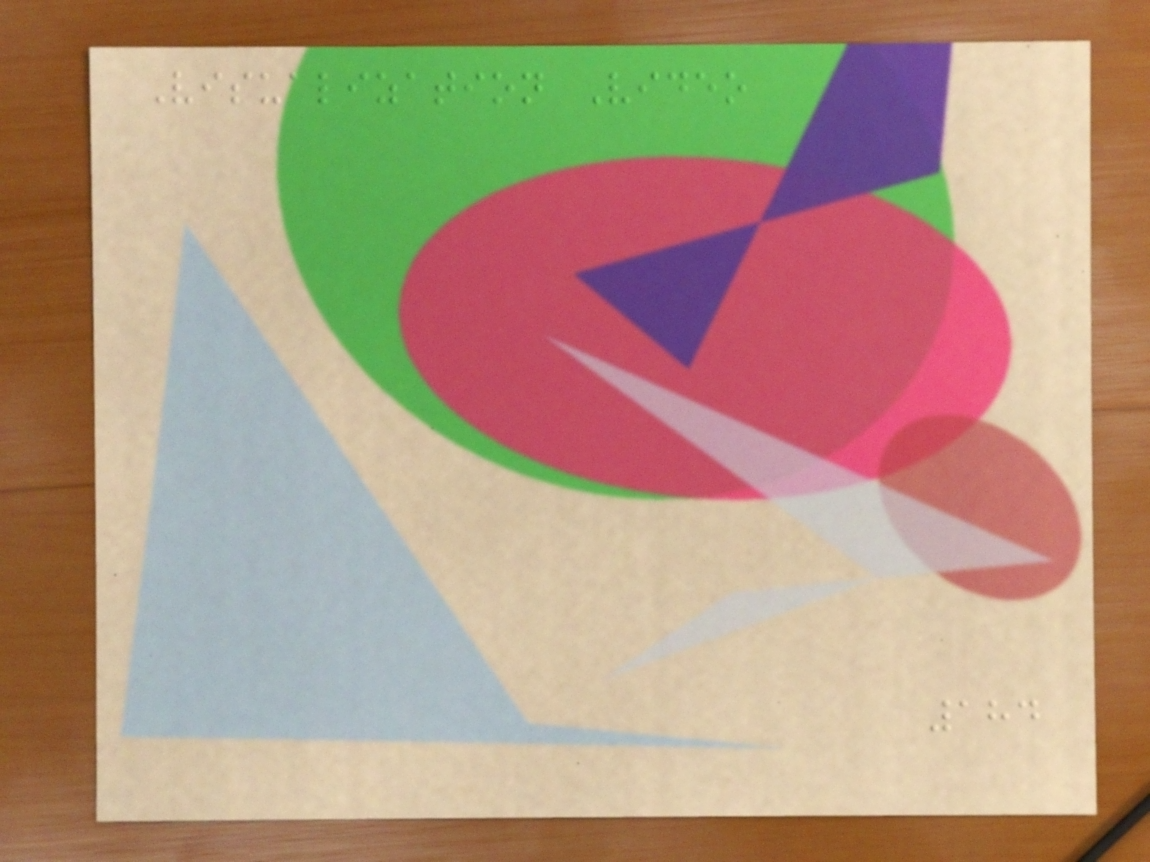Visualization Video
184
